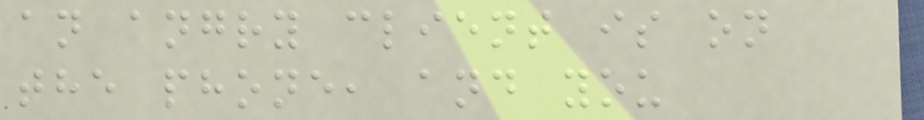an angry client is on
the phone, and you
